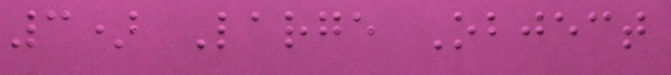3) Large Object
